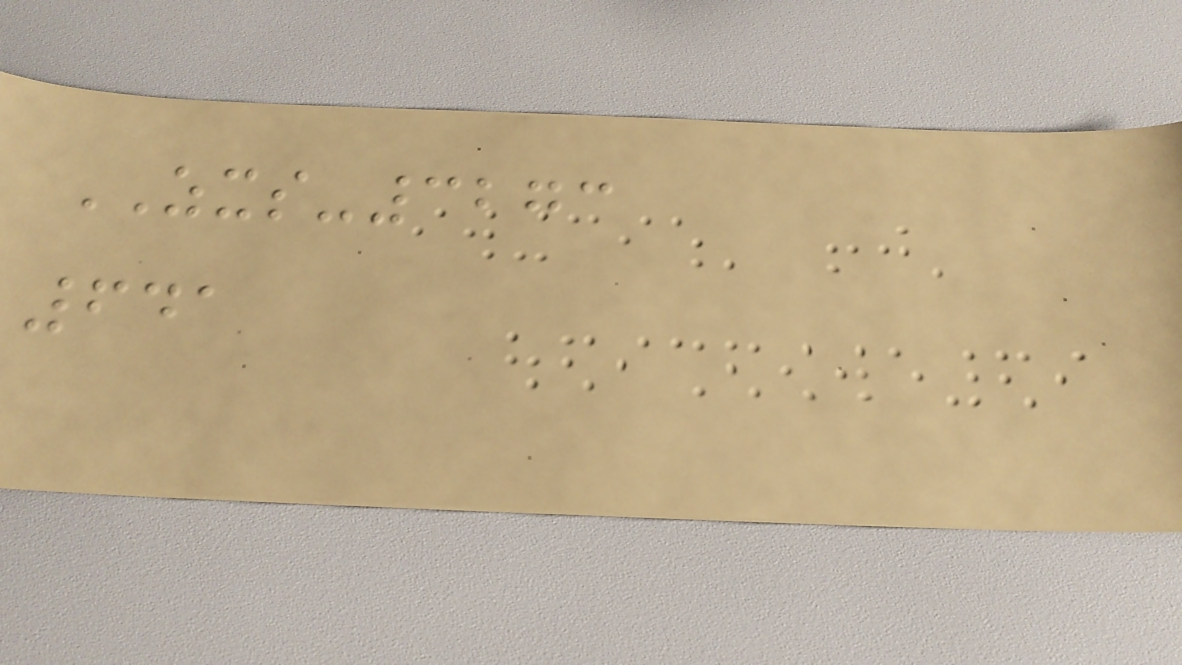ZXS-3273
641
